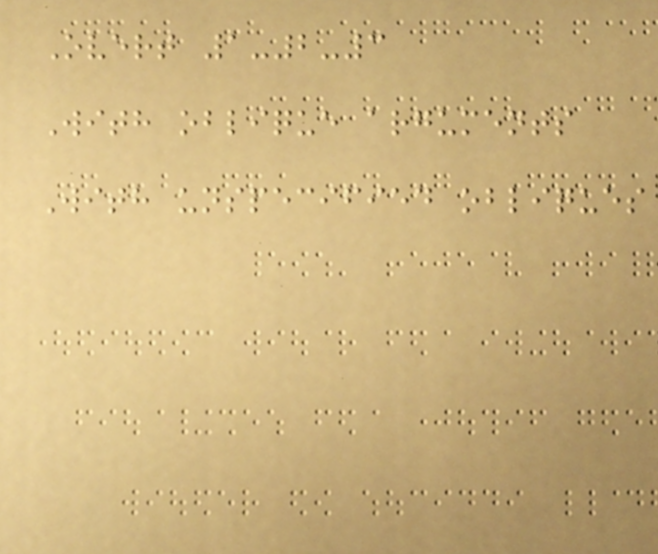Overt 1-2-3
With oblique arguments
With unspecified obliques
